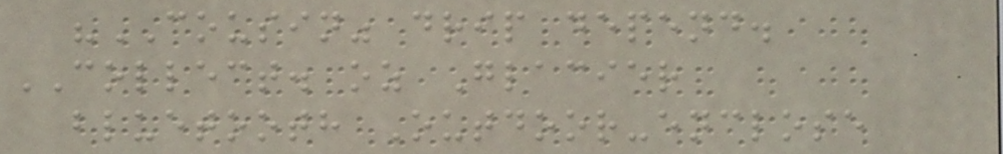"COUSIN" drip depend.
COLLECT. oz Glacier
bluetooth Outdoor-enclose
